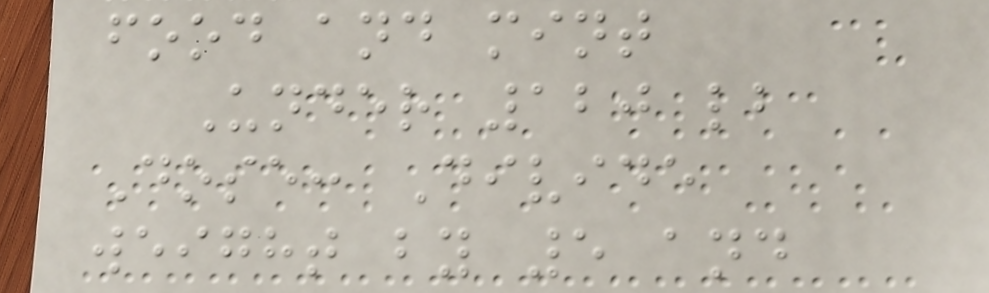food and mint
Under 120 lb
Dose: Divide
weight by 5 and
